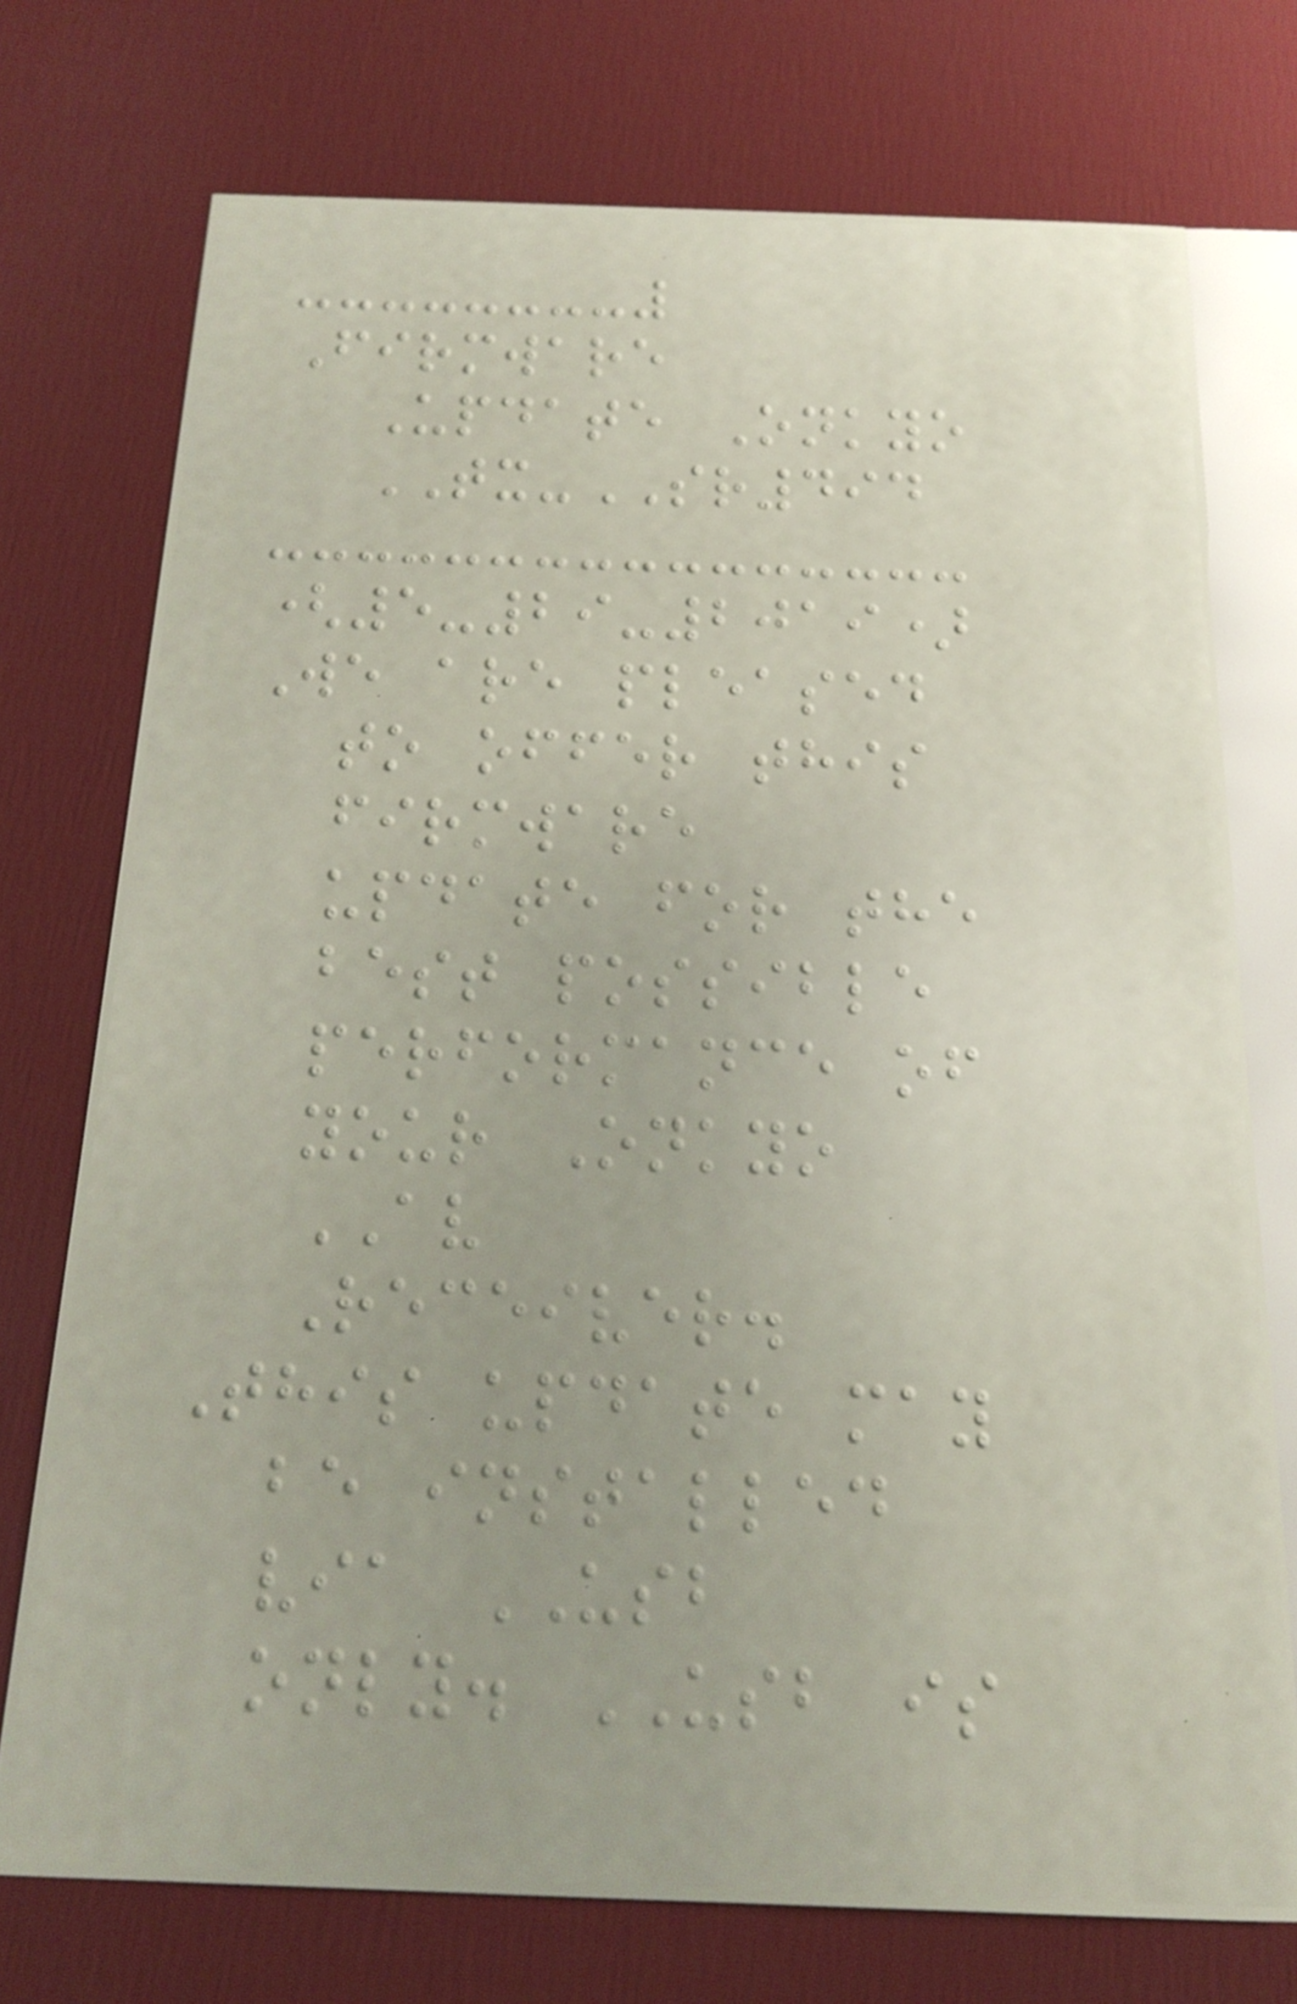Firmware
Update Onkyo
TX-SR494
(5-29-2019)
We are pleased
to offer this
firmware
update for the
best possible
performance of
your Onkyo
AV
Receiver.
This update may
be installed
via USB
only. USB is
